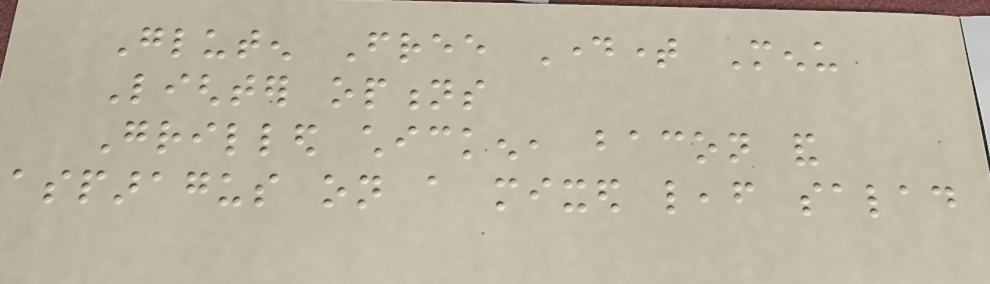Gluten Free Daytime Menu
Lighter options
Grilled chicken, bacon and
asparagus on a mixed leaf salad
